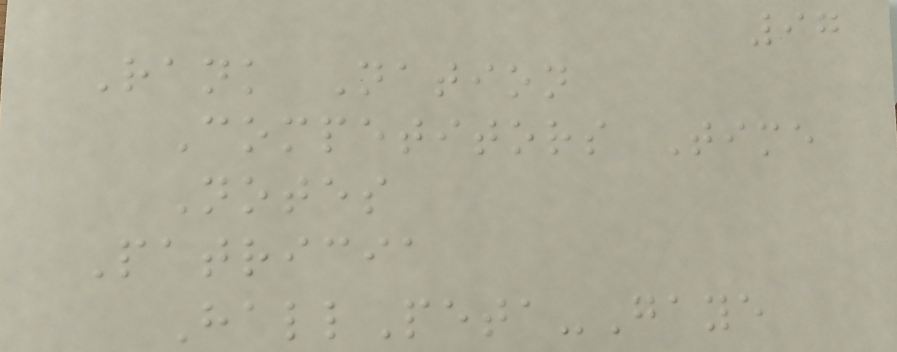97
Rank Nation
Competitors Time
Notes
Patricia
HallPeta-Gaye
